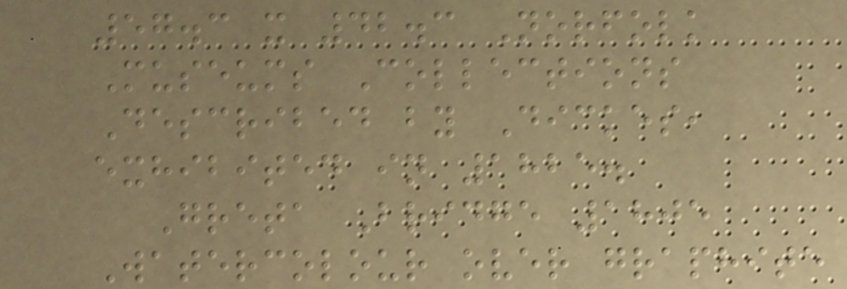57.3 x 42.3 Norfolk
Museums Collections
Described by Dickes,
exhibited in 1825.
Greta Bridge 1805
Watercolour over graphite
